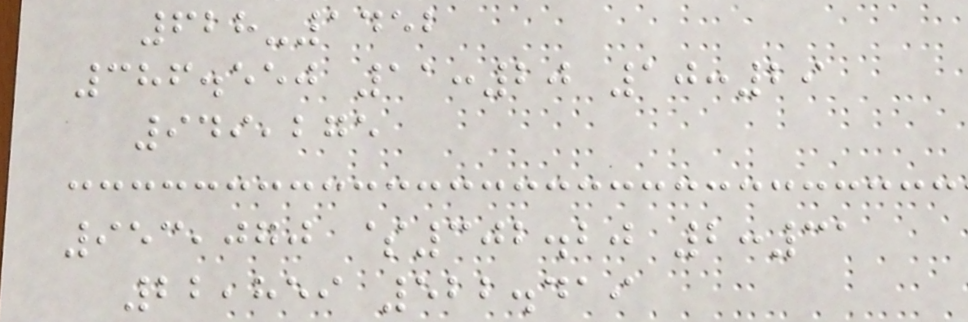628-1452
386.550 11:20 10:29
949,275
953,070 $302.20 2:31
22,859 522.419
